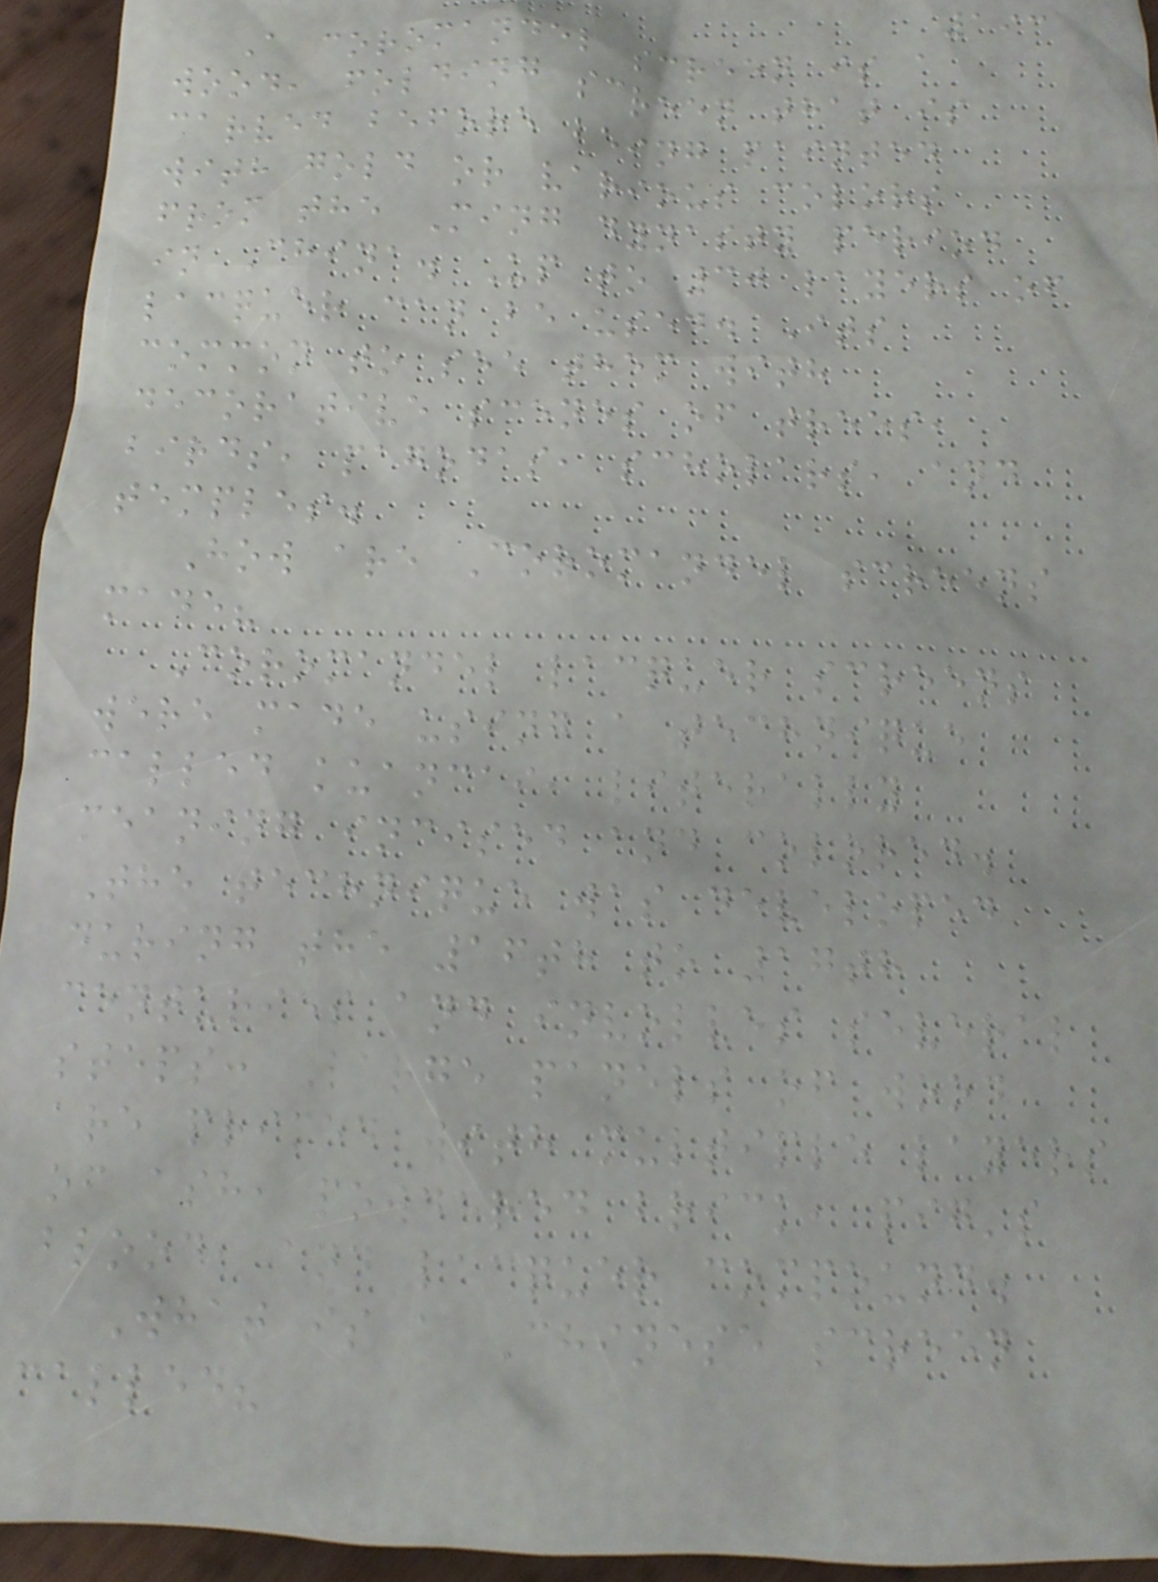193
A coromandel screen is a
wood, folding screen that is
carved before being painted
with gold or various colors
from the Ming dynasty period
in China. Up to 30 layers of
lacquer can be used. Its
common to see them with
decorative scenes of trees,
birds, pagodas, scholars, and
temples.
How are Coromandel screens
made?
Coromandel lacquer screens
were made using a technique
called kuancai, literally
meaning incised and colored.
The technique was developed
during the 16th to 17th
centuries and involves several
steps: Large panels of wood
are primed with multiple layers
of ash, powdered brick, pig's
blood, and lacquer compound.
What is a Chinese screen
called?
